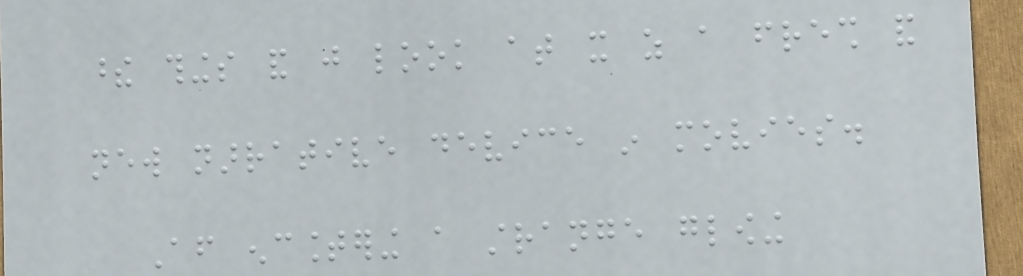these things and just look at it as a fresh and
new narrative device in movies.
After encountering a strange glowing
